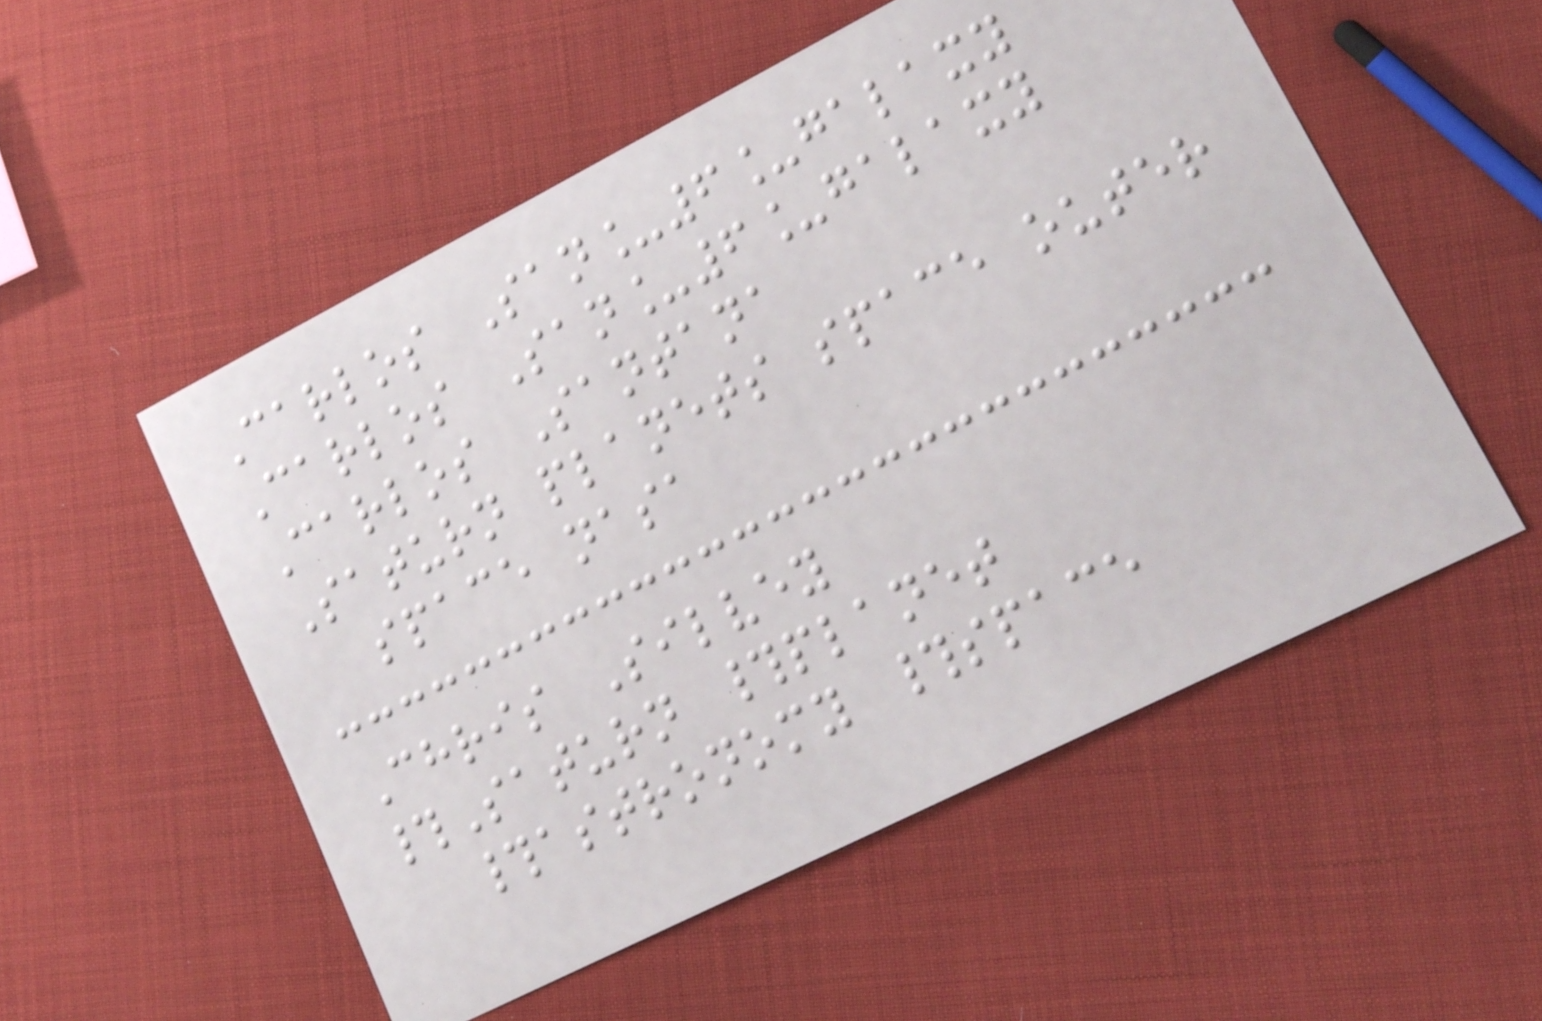Carlos San_6_galaxy
Carlos San_6_galaxy
Carlos Santana
Saturn planets space outer
space nasa
Chris Silvey
#Saturn #planet
#astronomy #space
